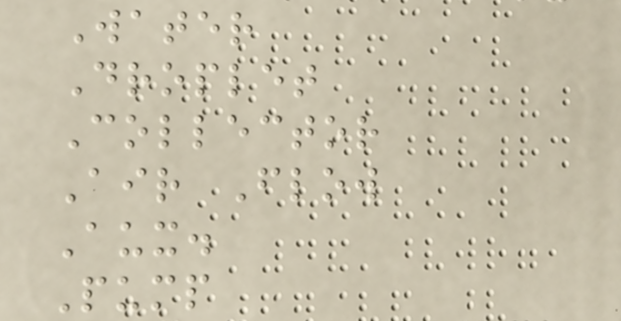Water
Droplet
Collector
Air Flow
Aux.
Pump
